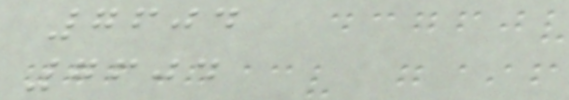7604
7604
